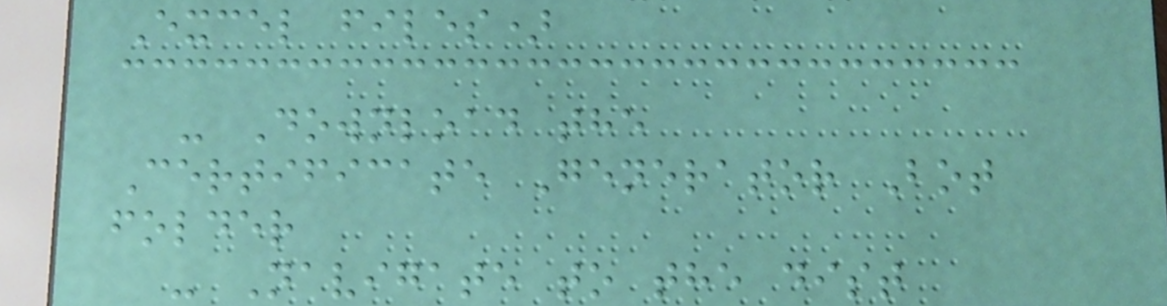Excel files)
- Download the
Certificate Generator Bot
folder
- Navigate to the dist
